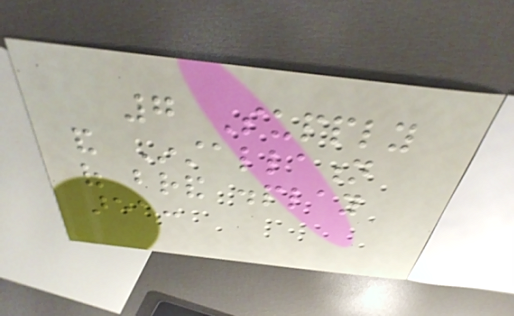7 Supply
and Installation
of brand display
area:
